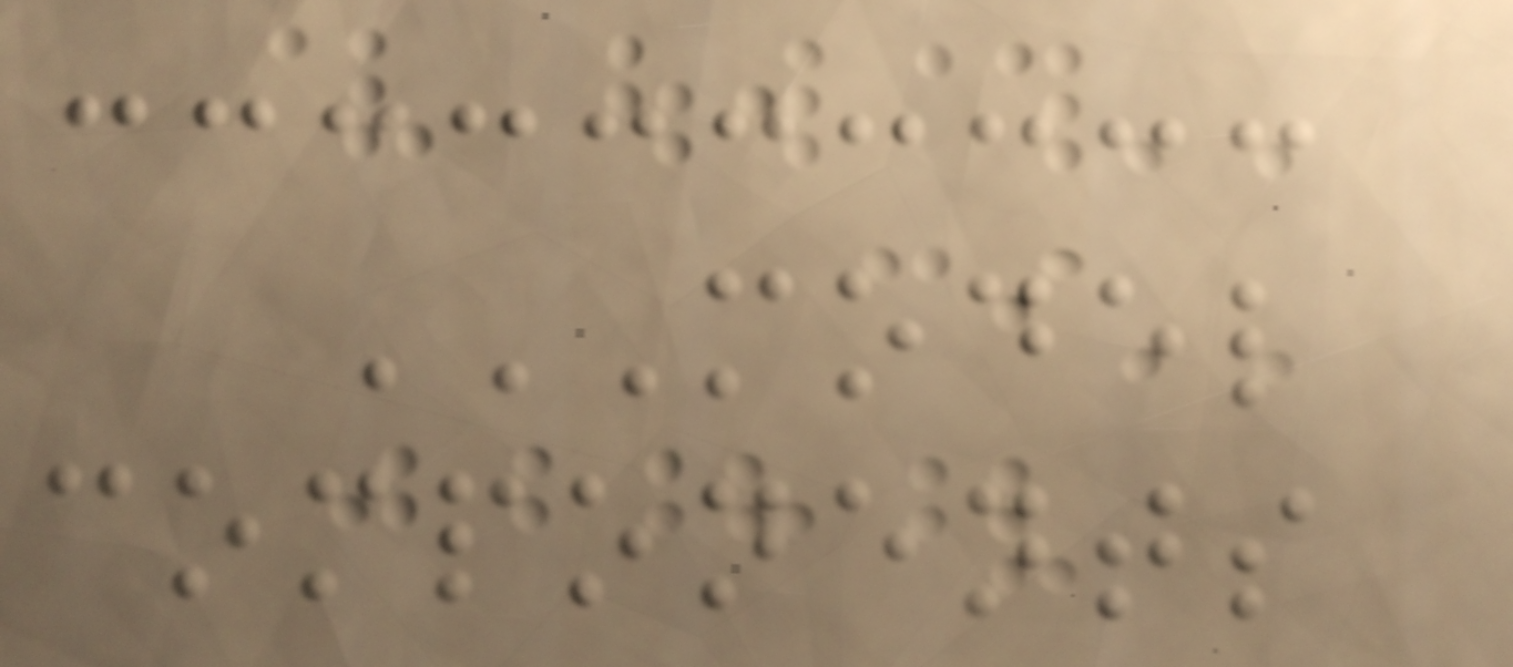MODEL
COMPONENTS
